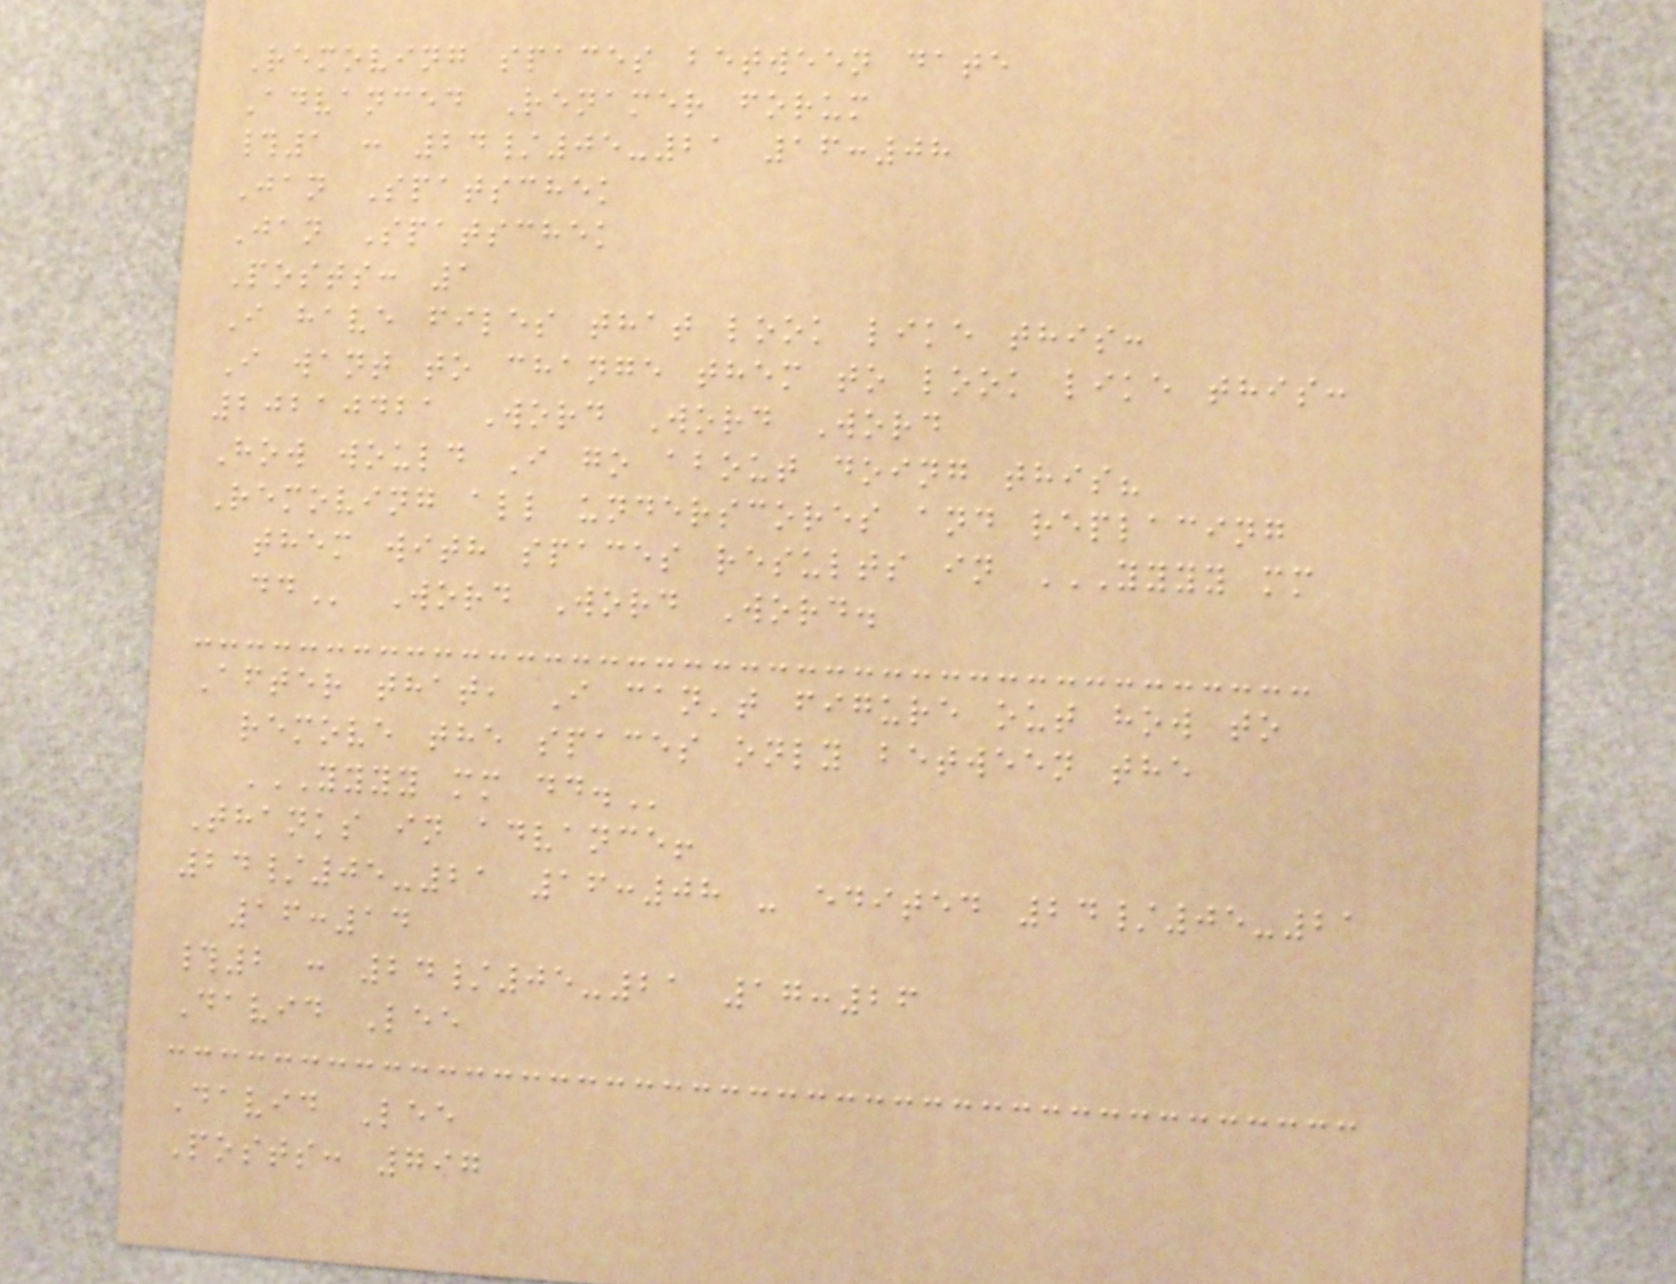Removing spaces between date
Advanced Renamer forum
#1 : 24/05-21 16:08
Jan Spatschek
Jan Spatschek
Posts: 1
I have files that look like this:
I want to change them to look like this:
20210421 Word Word Word
How would I go about doing this?
Removing all underscores and replacing
them with spaces results in YYYY MM
DD Word Word Word.
After that, I can't figure out how to
remove the spaces only between the
YYYY MM DD.
Thanks in advance!
24/05-21 16:08 - edited 24/05-21
16:14
#2 : 24/05-21 17:26
David Lee
David Lee
Posts: 797
